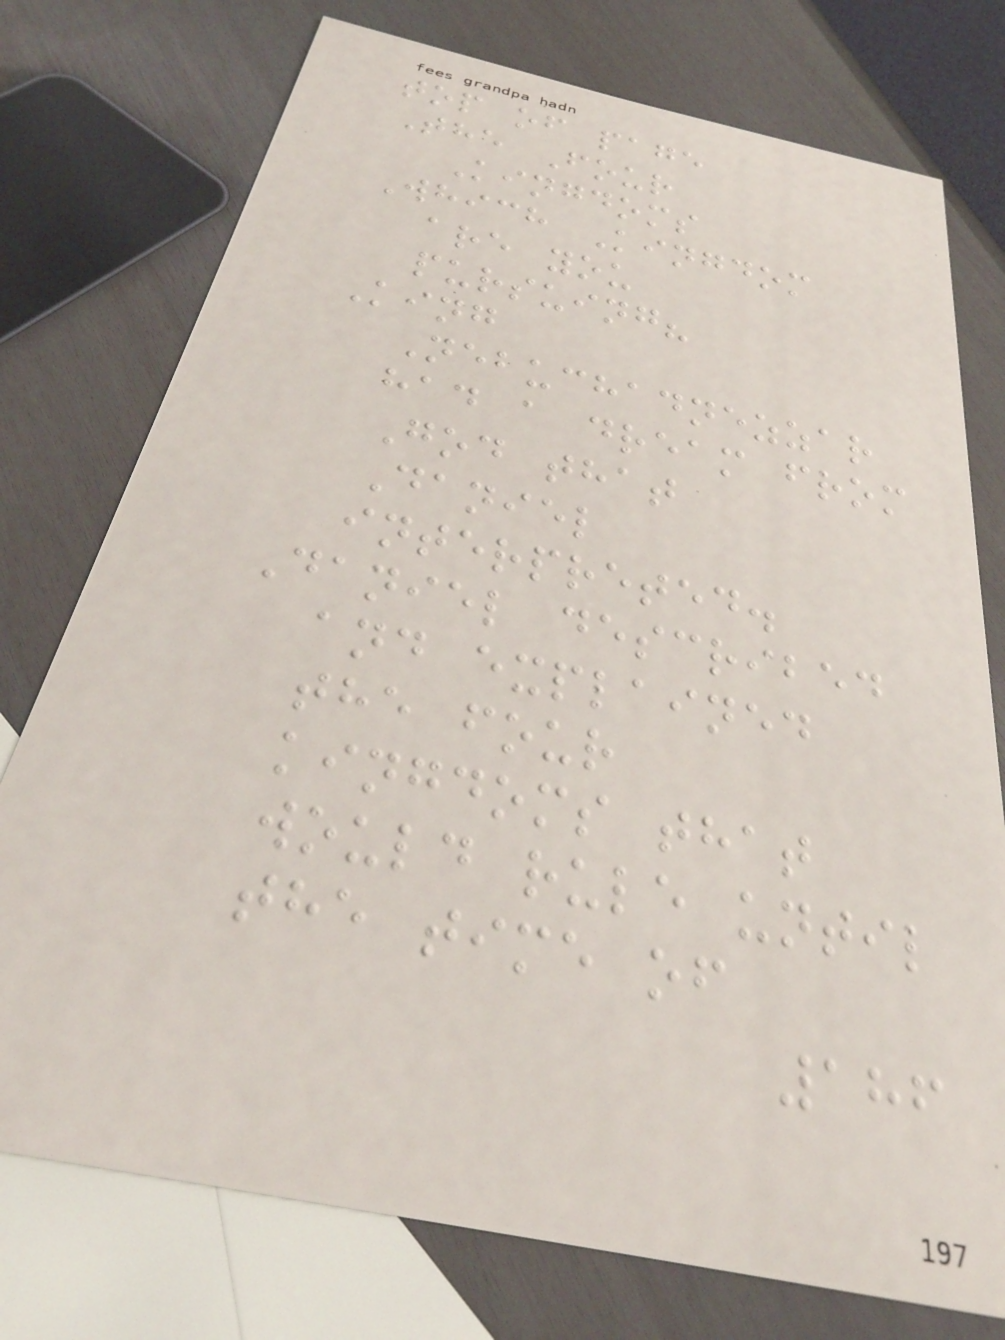top of page
The Four
Kingdoms
Which Kingdom
are you
pursuing?
King
Nebuchadnezzar
had a dream from
God that
Daniel
interpreted.
Daniel described
and explained
the four
kingdoms that
would rule until
the time of
186
